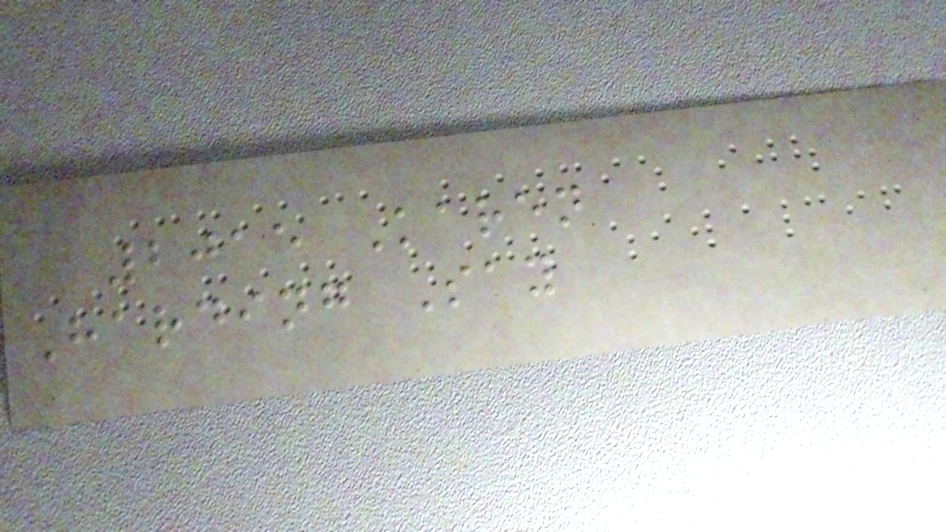2015 Karen
Harding Say
